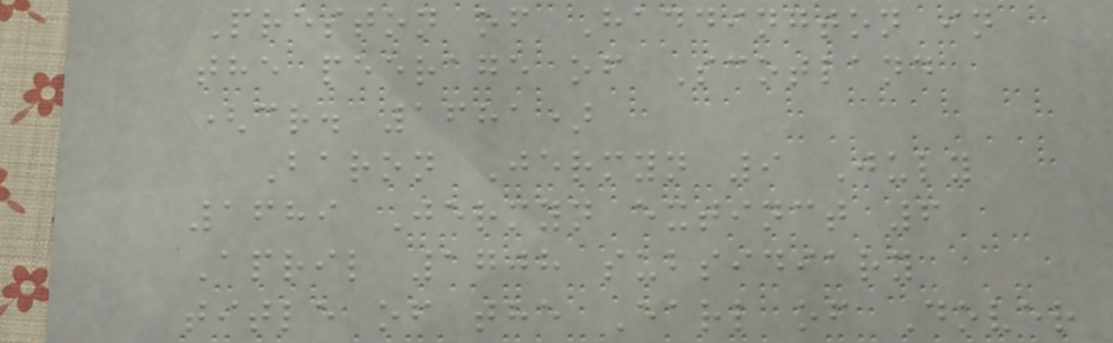Preston of Haddington in
the peerage of Scotland
(cr. 1681)
Baron Jermyn 9 July
1689 Jermyn extinct 6
April 1708 subsidiary
title of the Earl of Dover
